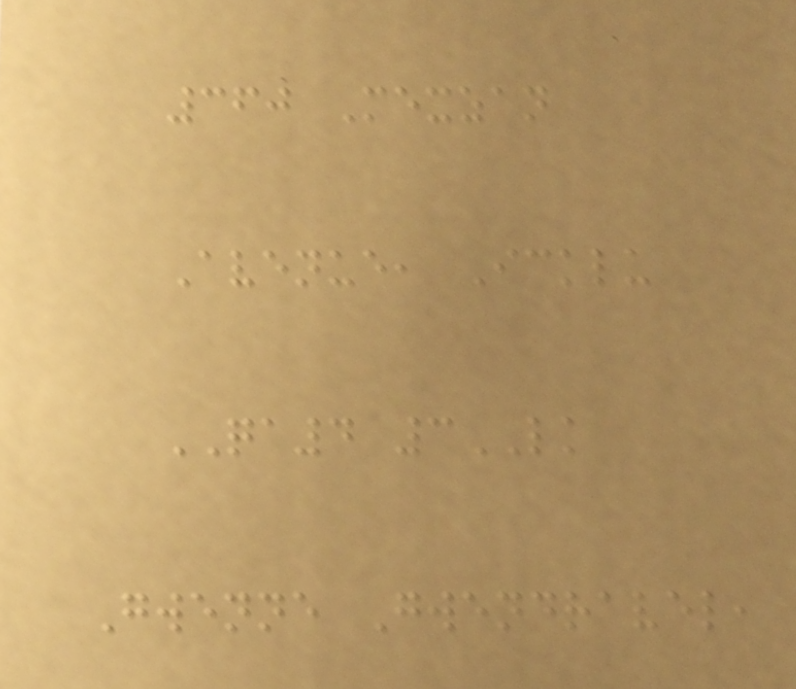360 Mexzan
Avenue, Icklu
QA4 3LK
Gwenne Gwendravel,
